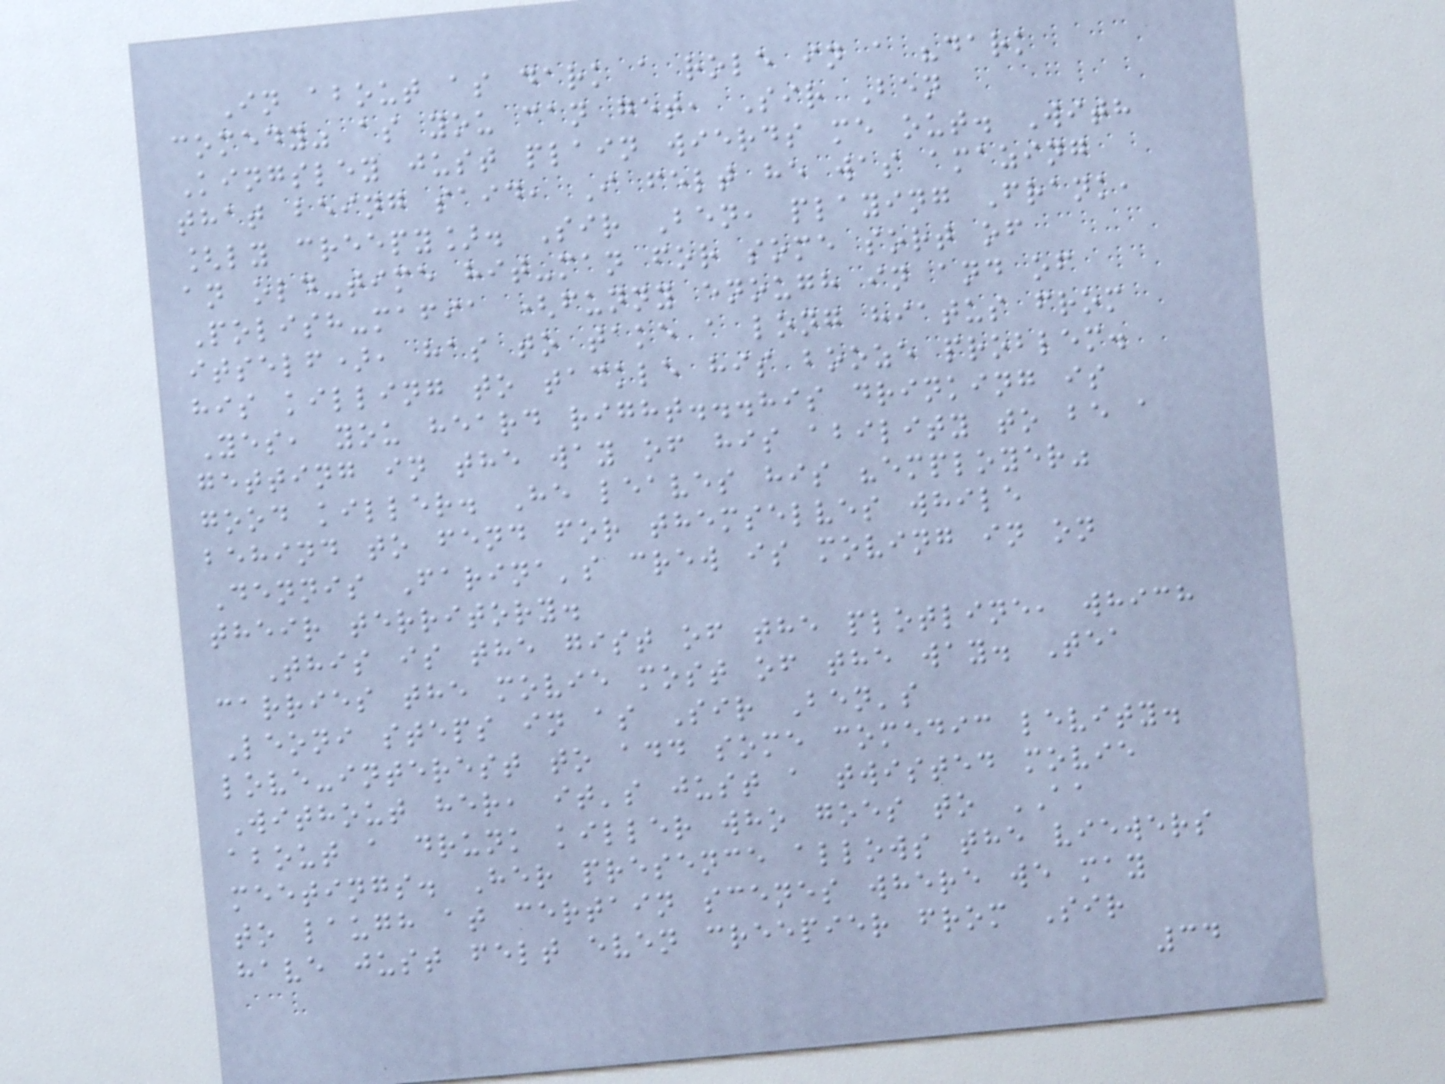In about as dark a role in a "dark
comedy" as you can get, Sir Ben
Kingsley just plain wierds me out. With
that being said, I felt he was amazing
[ly creepy]. Sir Ben, playing Frank,
an old-time hit-man for some sort of
Polish-mafia (funny enough in and of
itself), has to take a long hiatus from
his killing to tackle his booze problem.
Yes, you heard right...his drinking is
getting in the way of his ability to be a
good killer. He leaves his "employer"
behind to fend for themselves while
Dennis Farina's crew is moving in on
their territory.
This is the gist of the plotline, which
carries the movie most of the way. Tea
Leoni steps in as Sir Ben's
love-interest to add some comedic levity.
Without her, it's just a twisted movie
about a drunk killer who goes to AA
meetings. Her presence allows the viewers
to laugh at certain scenes where we may
have just felt even creepier from Sir
34
